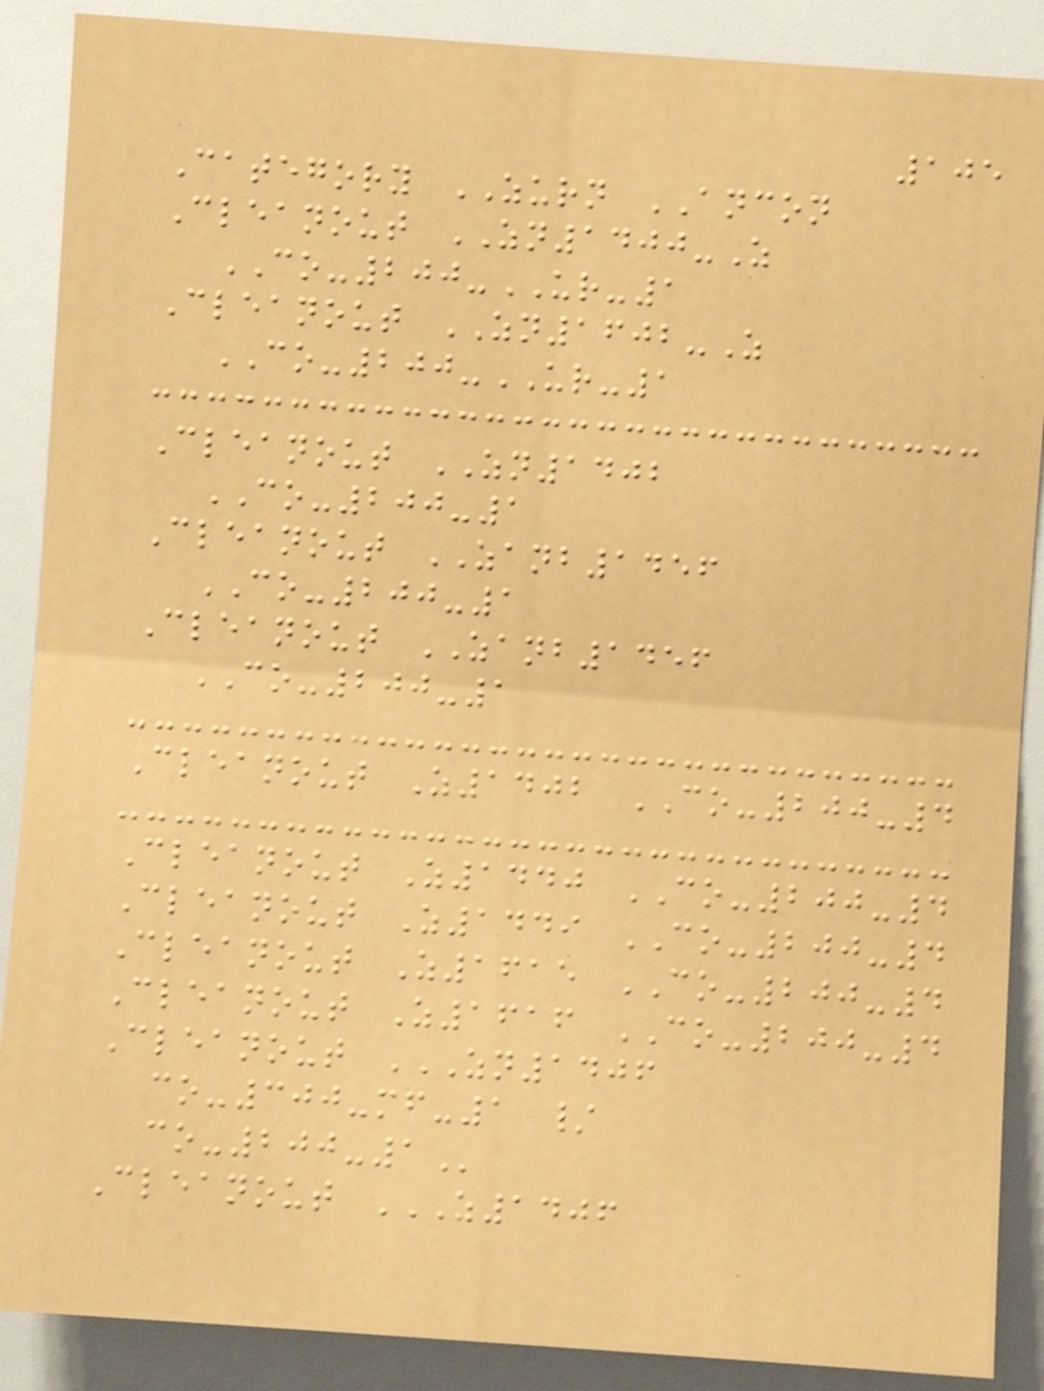105
Category ZURN ANCON
Cleanout ZN1400-Z
CO-200-UR-1
Cleanout ZN1602-Z
CO-200-UR-1
Cleanout ZN1402
CO-200-1
Cleanout ZANB1456
CO-200-1
Cleanout ZANB1456
CO-200-1
Cleanout Z1402 CO-200-4
Cleanout Z1440 CO-200-4
Cleanout Z1449 CO-200-4
Cleanout Z1615 CO-200-4
Cleanout Z1616 CO-200-4
Cleanout ZN1406
CO-300-MF-1 /
CO-200-1
Cleanout Z1406
